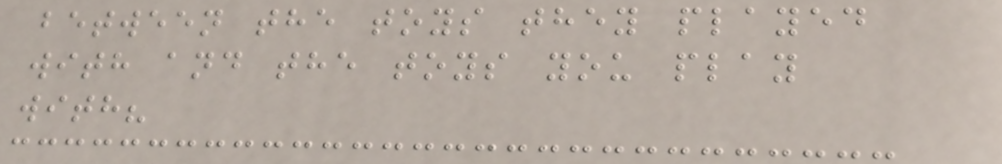between the toys they played
with and the toys you play
with?
